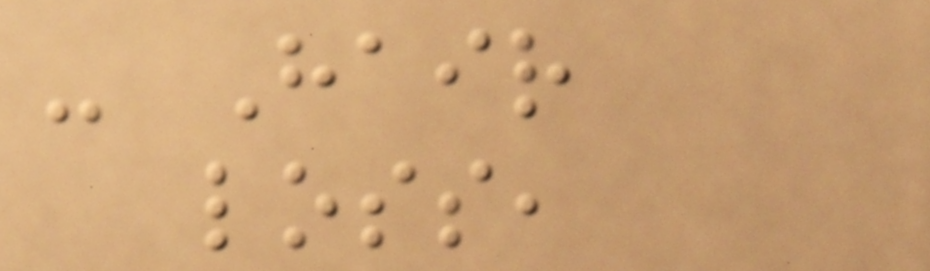- Hair
loss,
